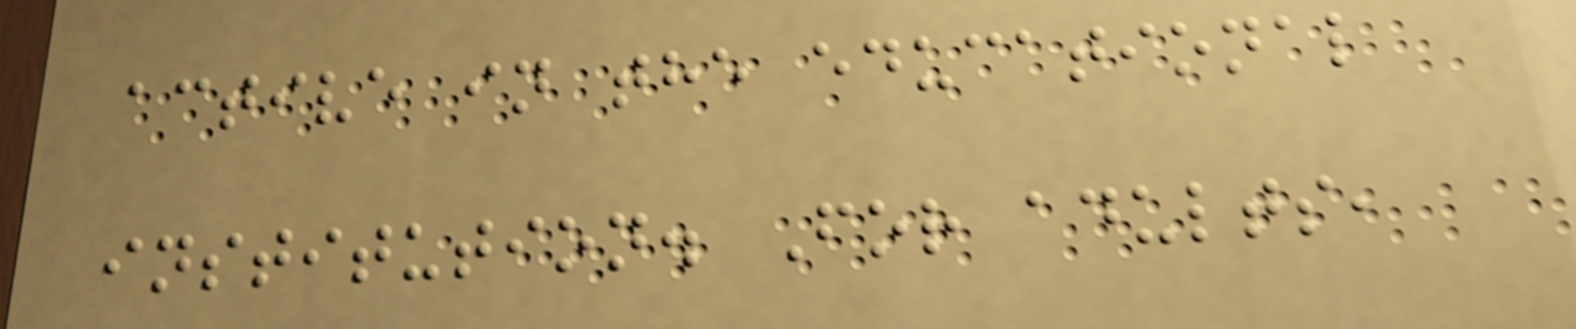active in the educational
institution. For adults,
